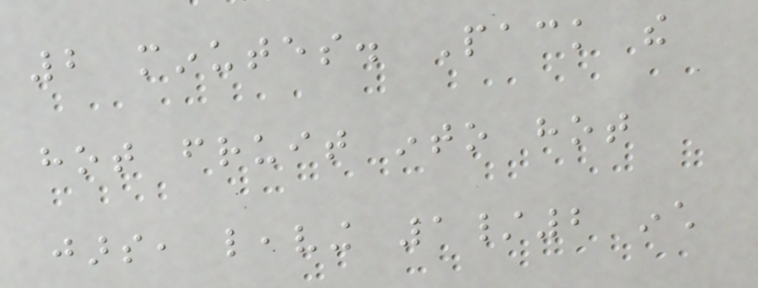2 minutes. Pack the
hot fruit into hot
jars, leaving 1/2 inch
